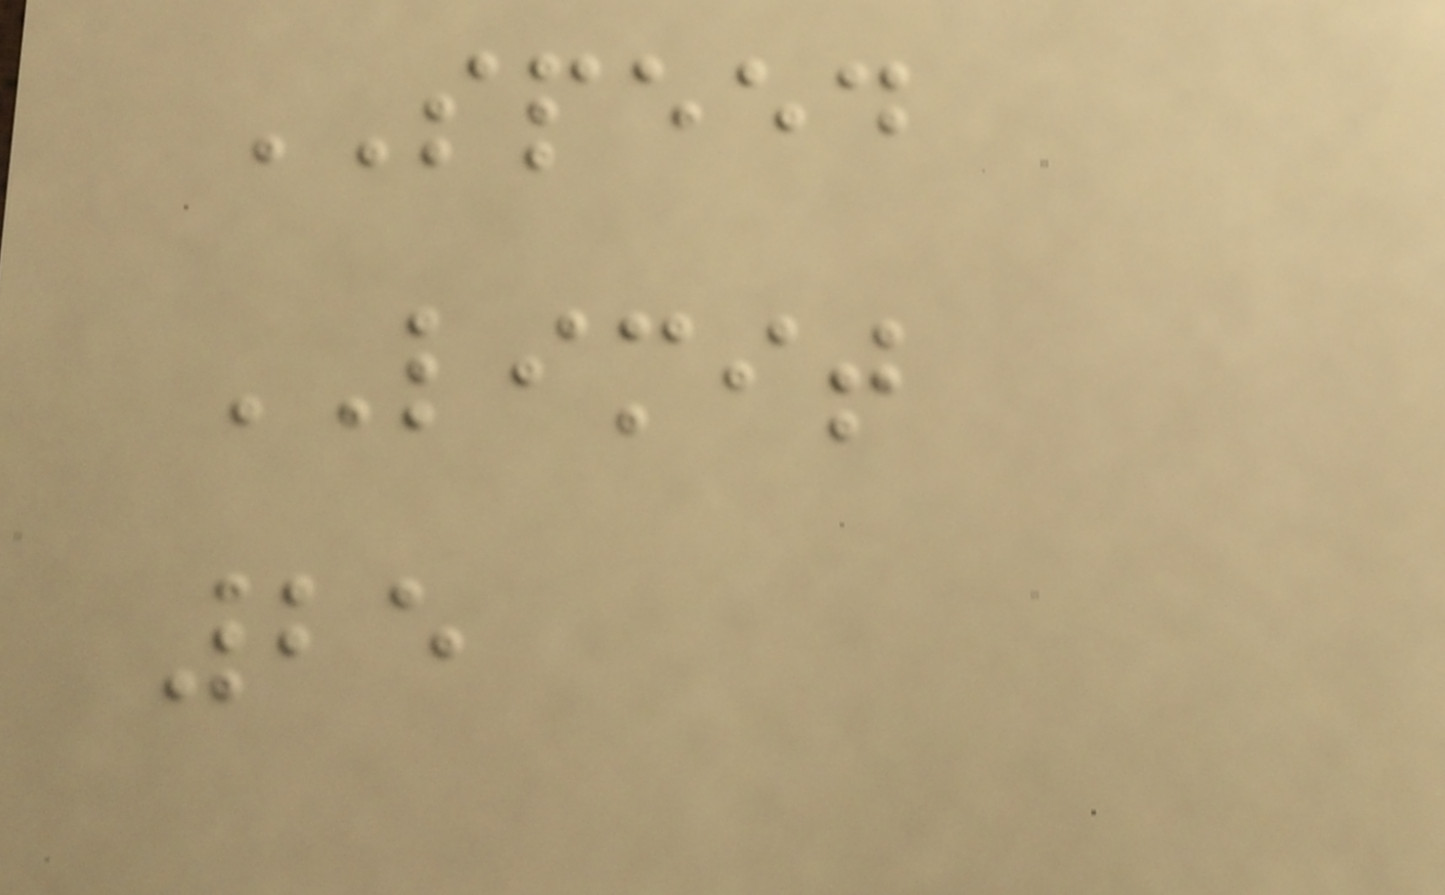SPEED
LIMIT
25
